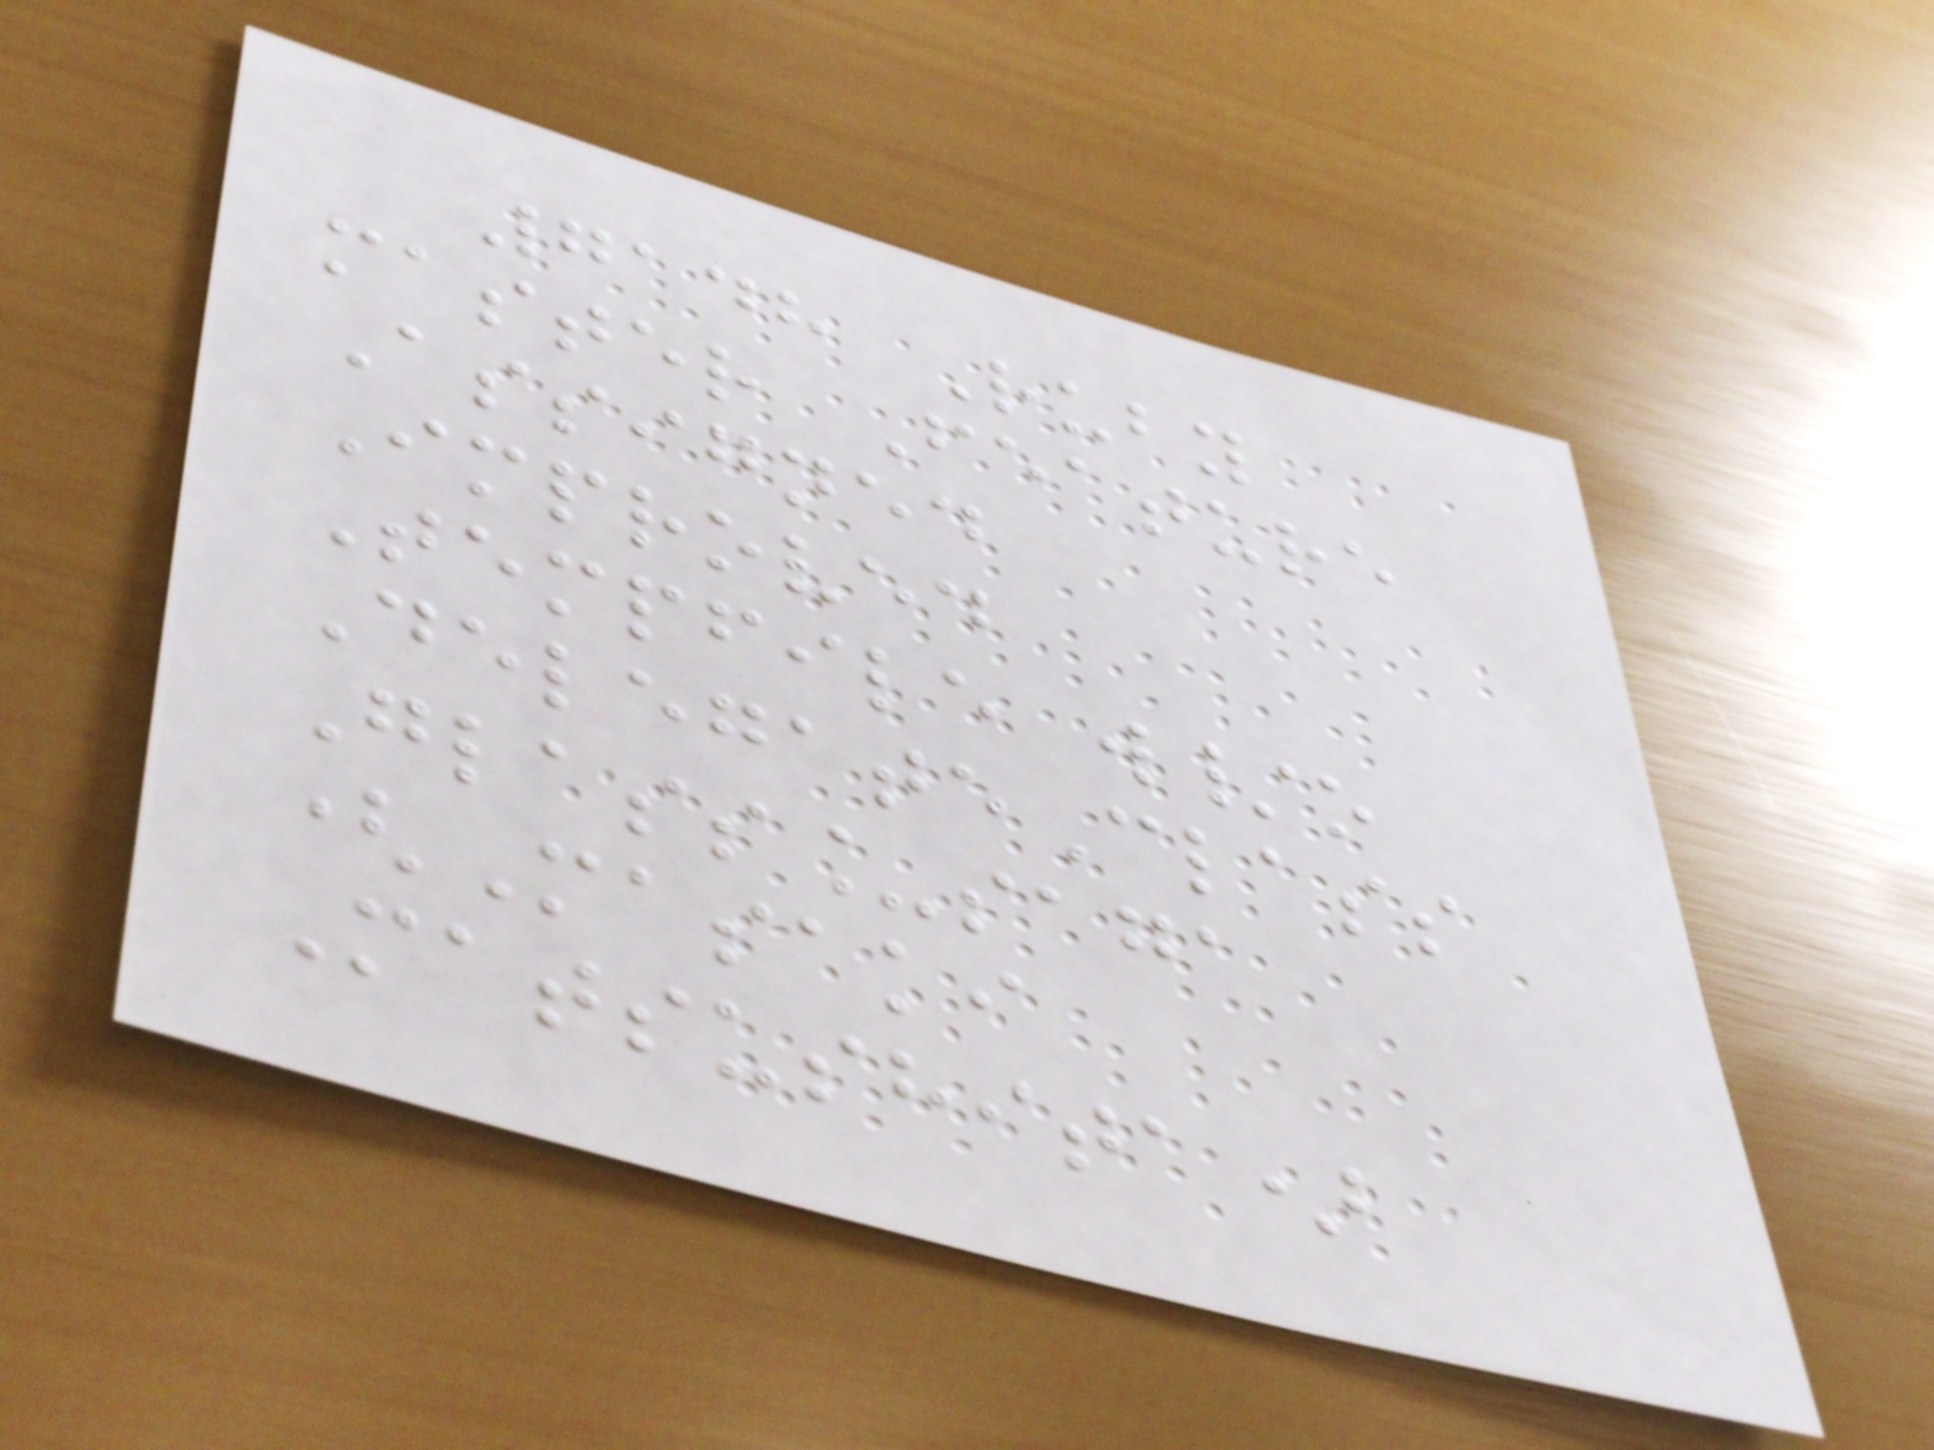7148 Ruby
master Feature
Assigned
Improved
Tempfile w/o
DelegateClass
Glass_saga
(Masaki
Matsushita)
